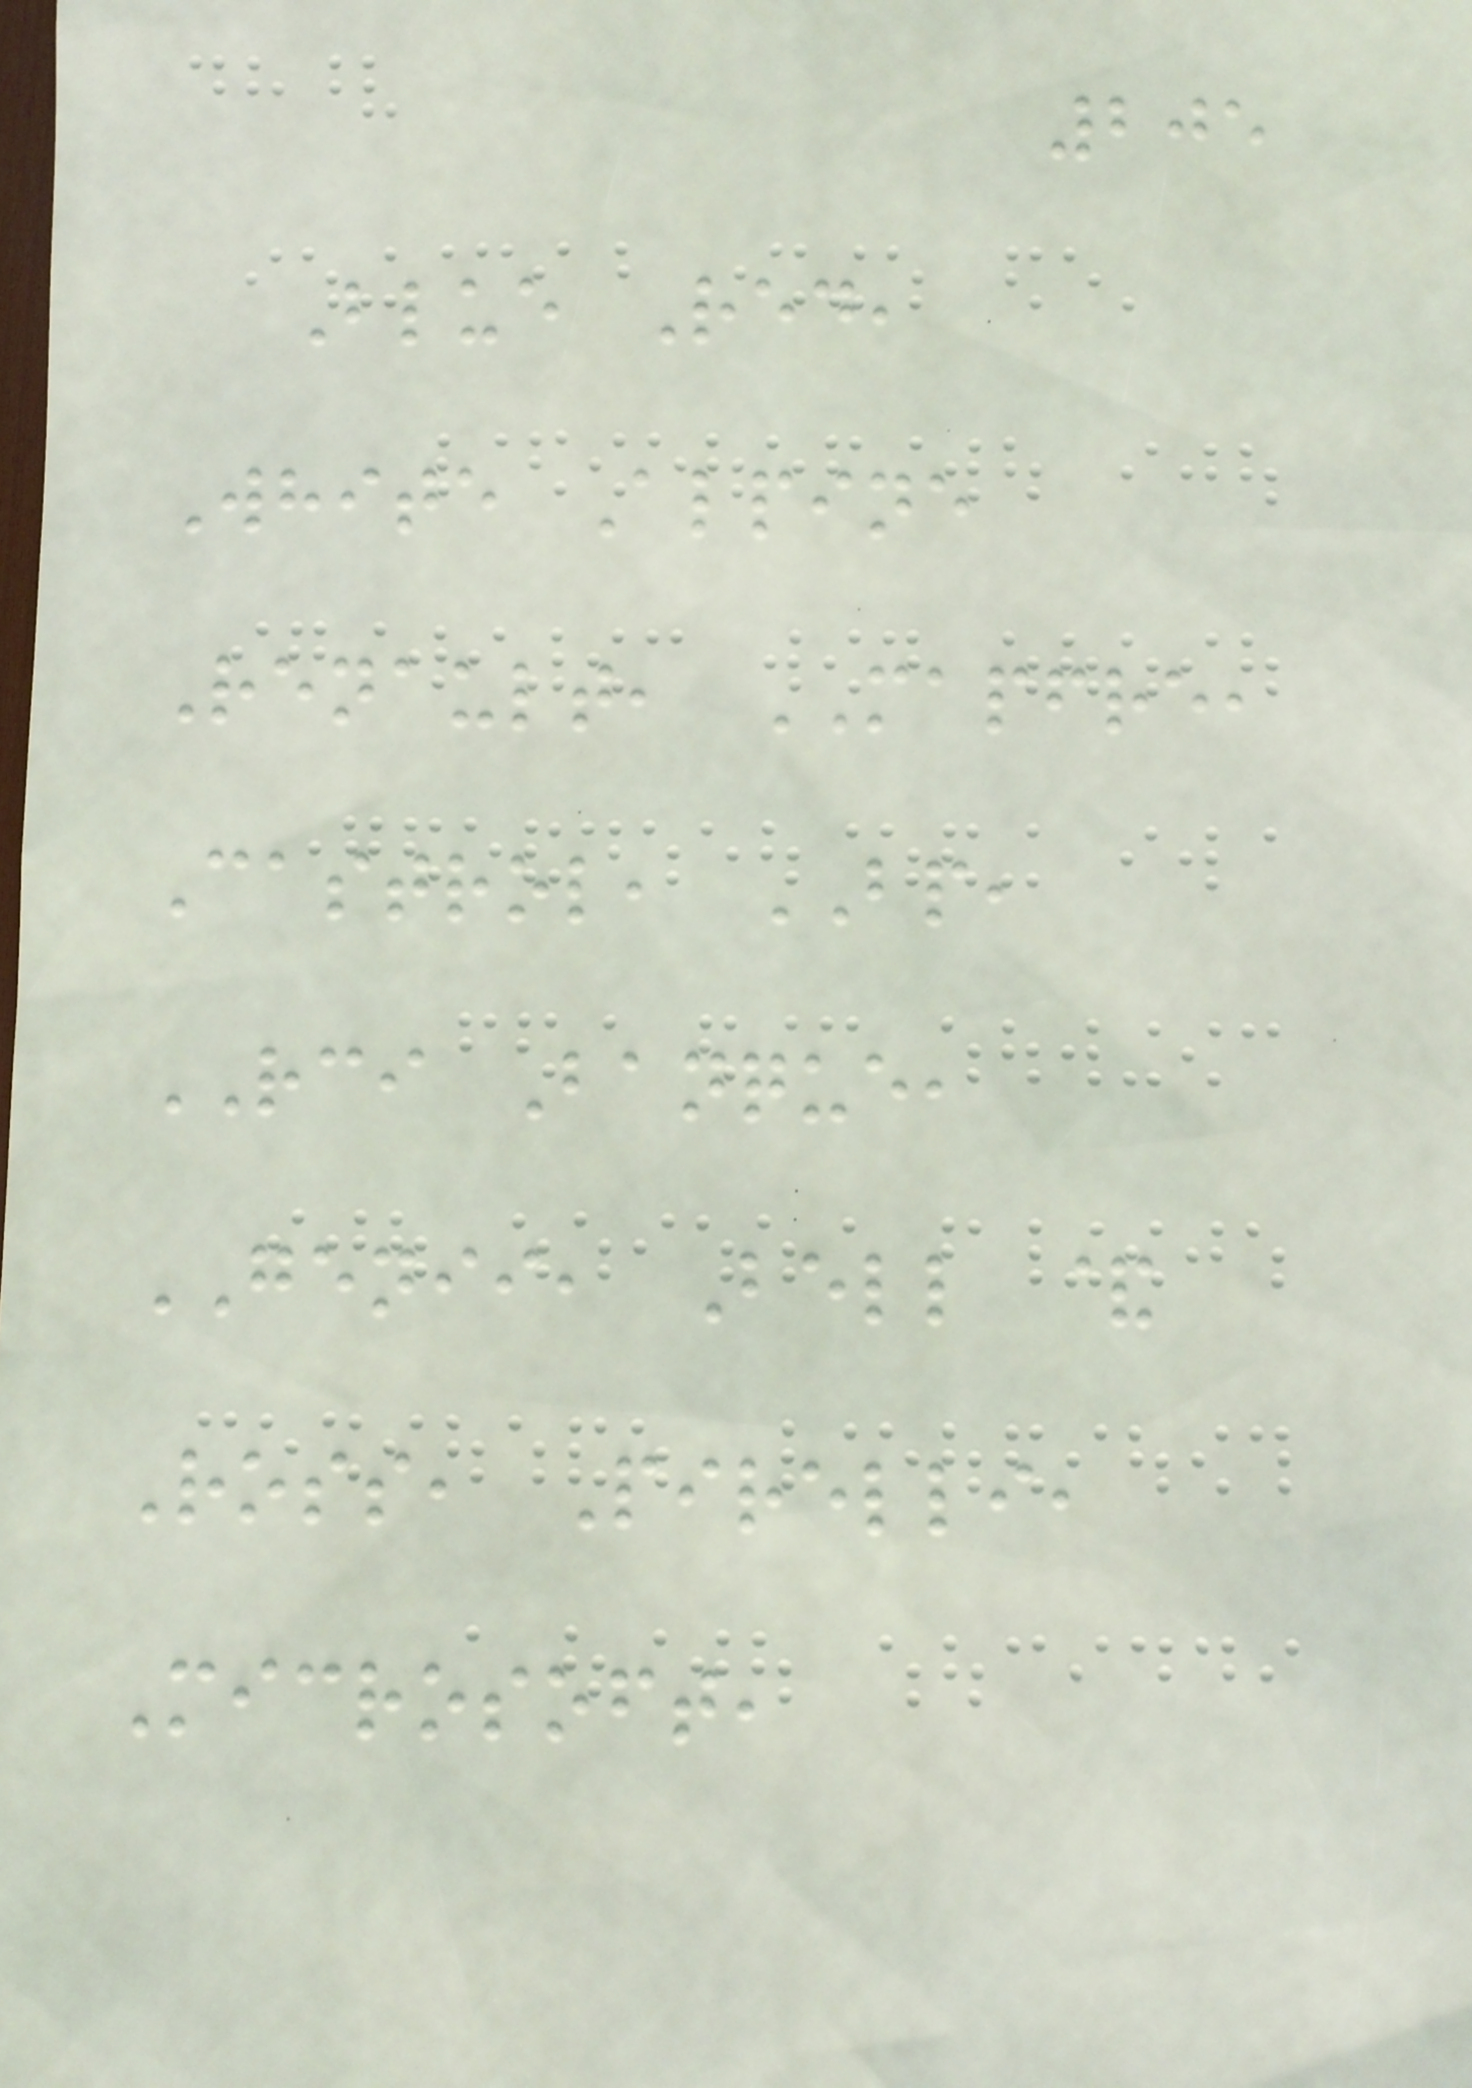205
Blue Red,
White Alpine
Renault, MAPFRE,
Castrol, BP,
RCI Banque,
GENII, Bell &
Ross, Pirelli,
Microsoft,
